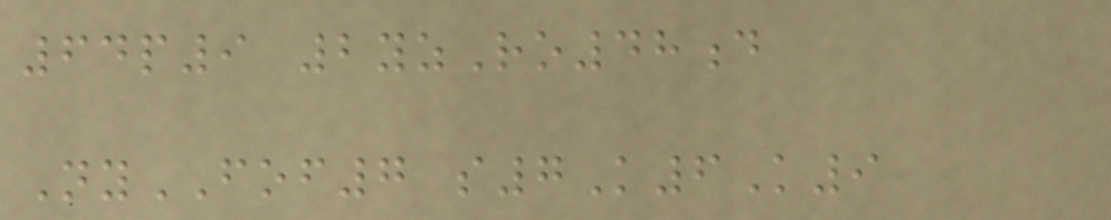64p9 2yzRo48d
NyFOF7 s7K6K9
